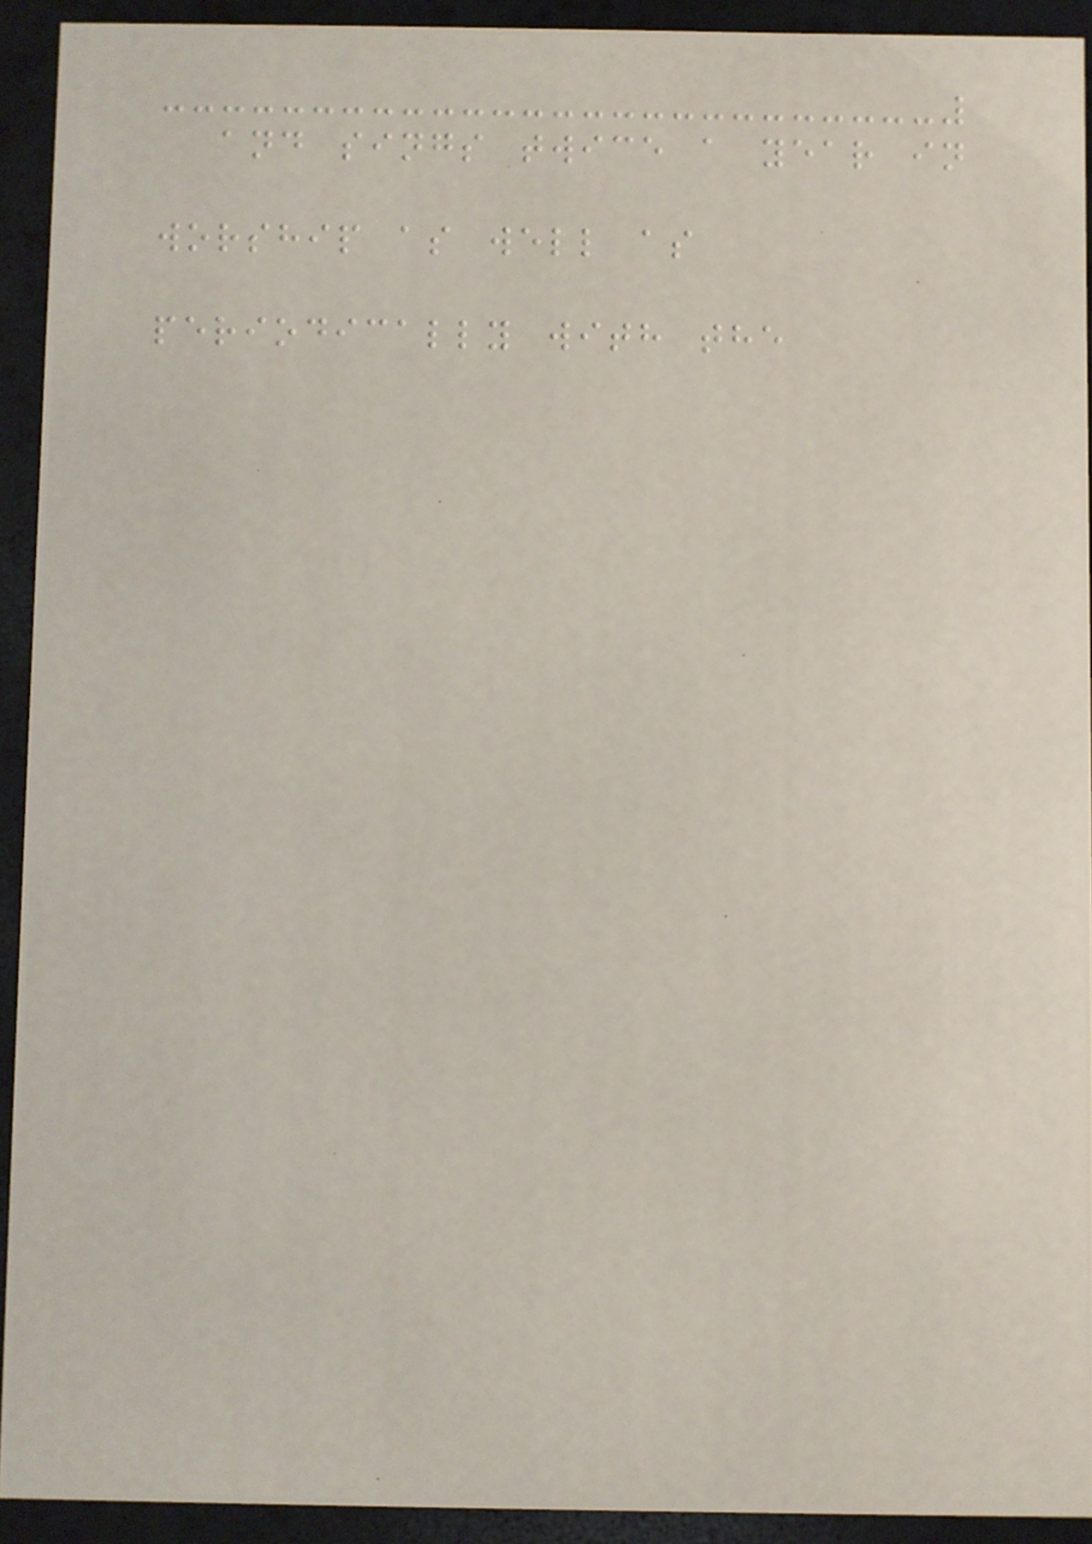and sings twice a year in
worship as well as
periodically with the
